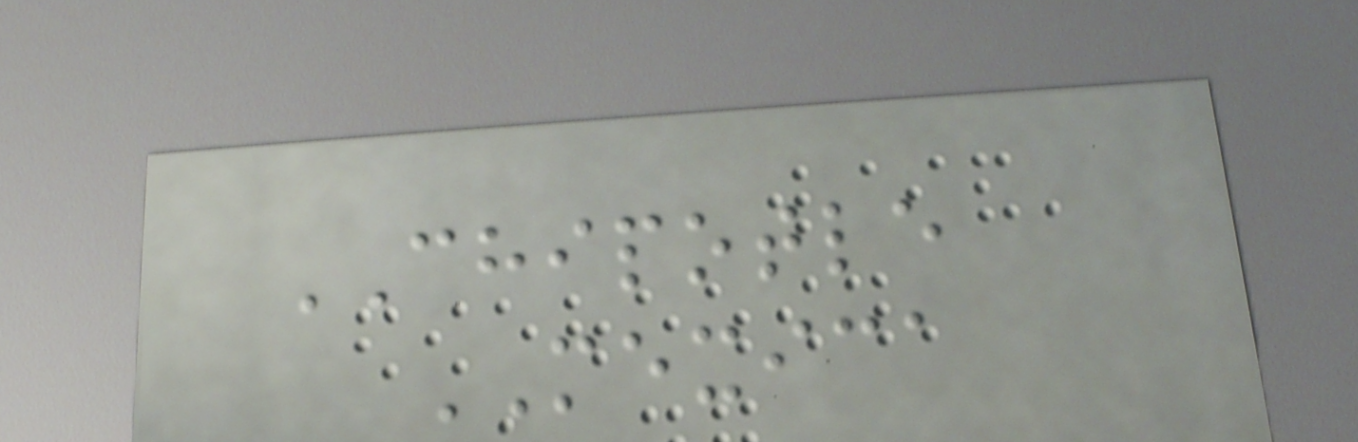CHIPOTLE
MEXICA
